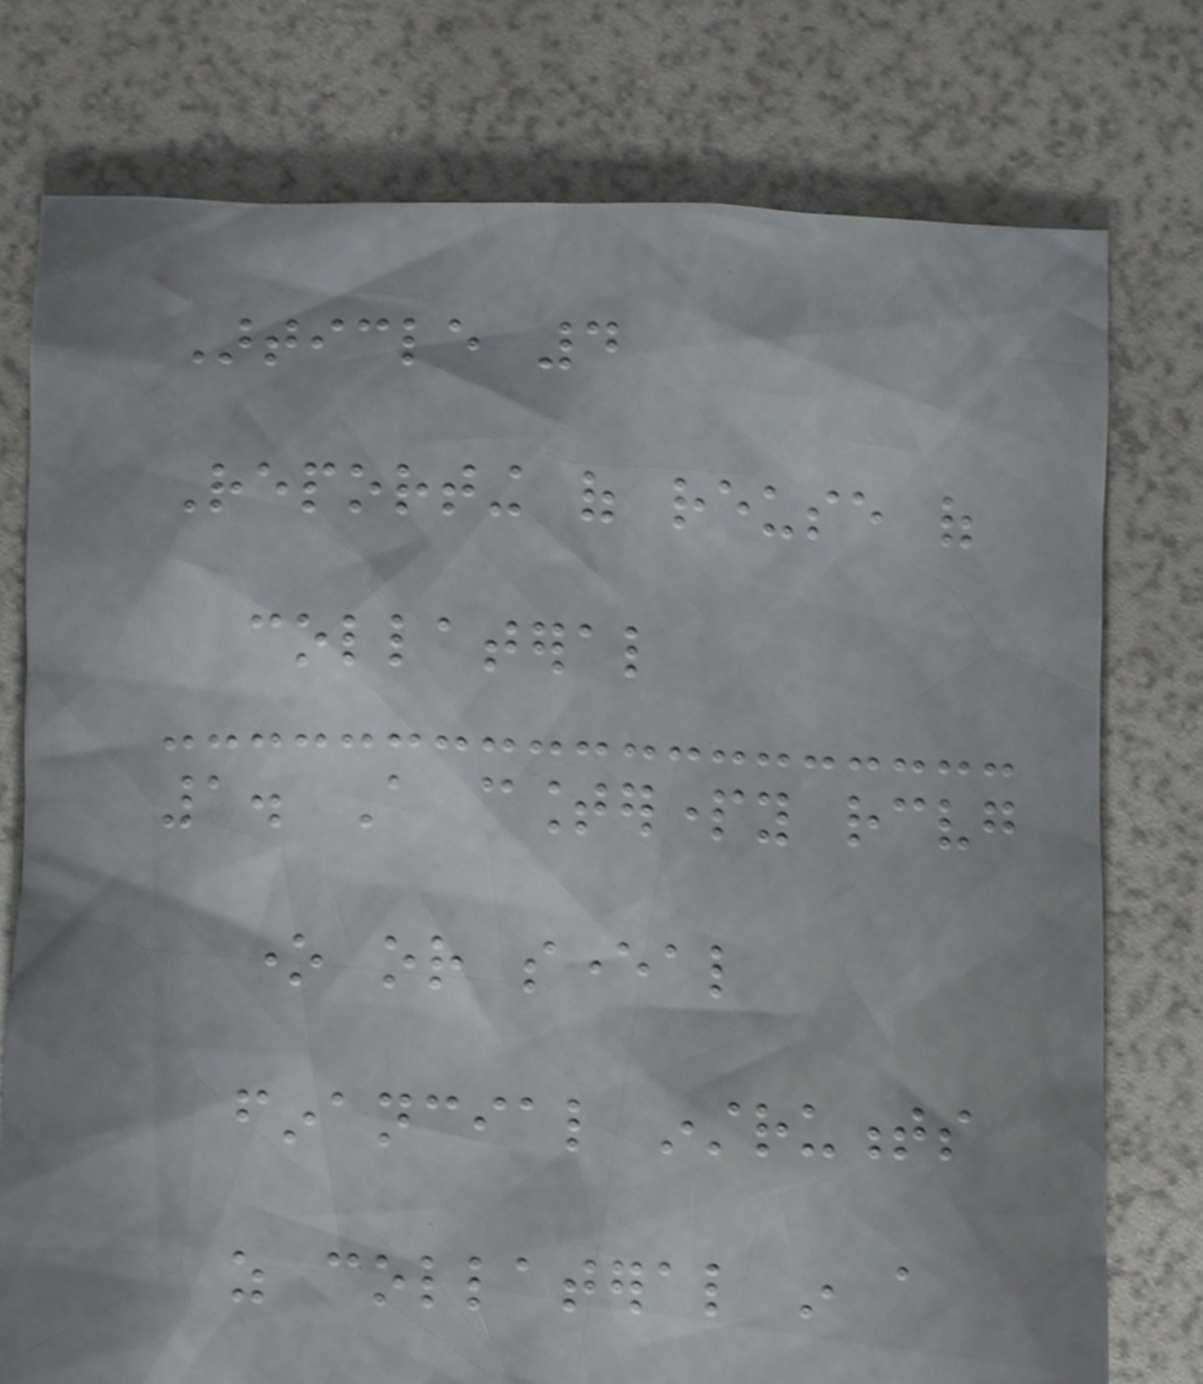Article 4
Reporting of reuse of
collateral
1. A counterparty receiving
one or several
financial instruments
as collateral in a
